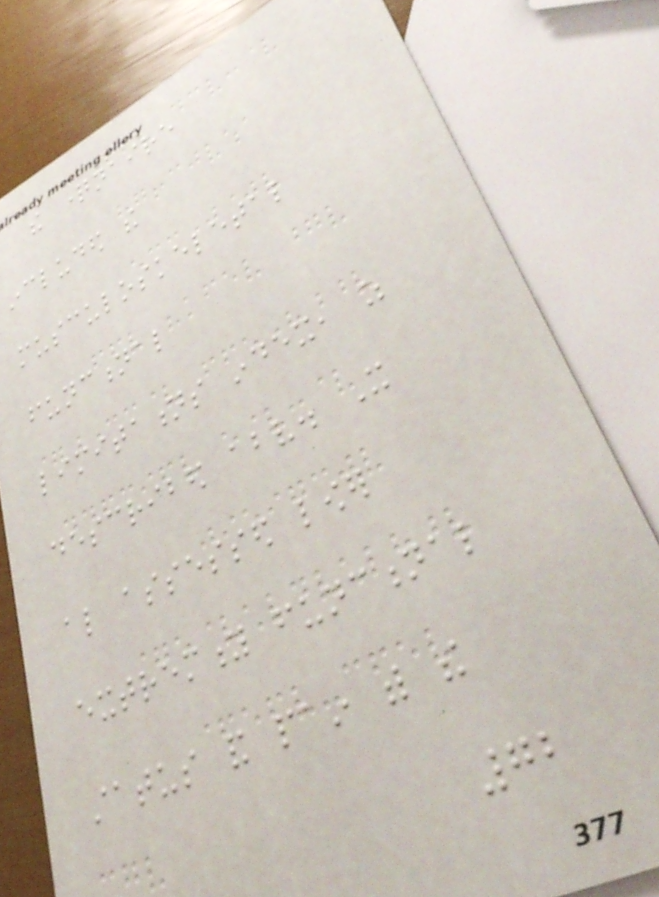the questionnaire
included the
musculoskeletal
functional
limitations index, as
described above. It
also assessed lower
extremity functional
status and pain with the
72
